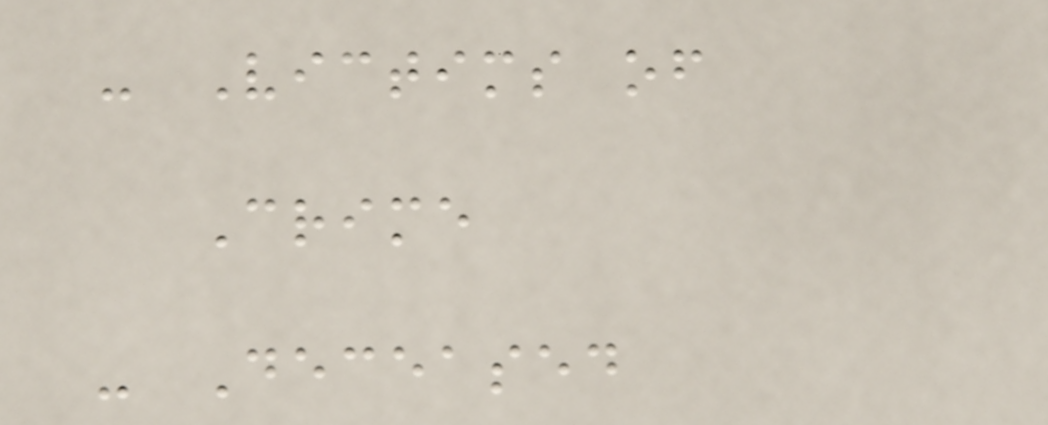- Victims of
Crime
- Deceased
